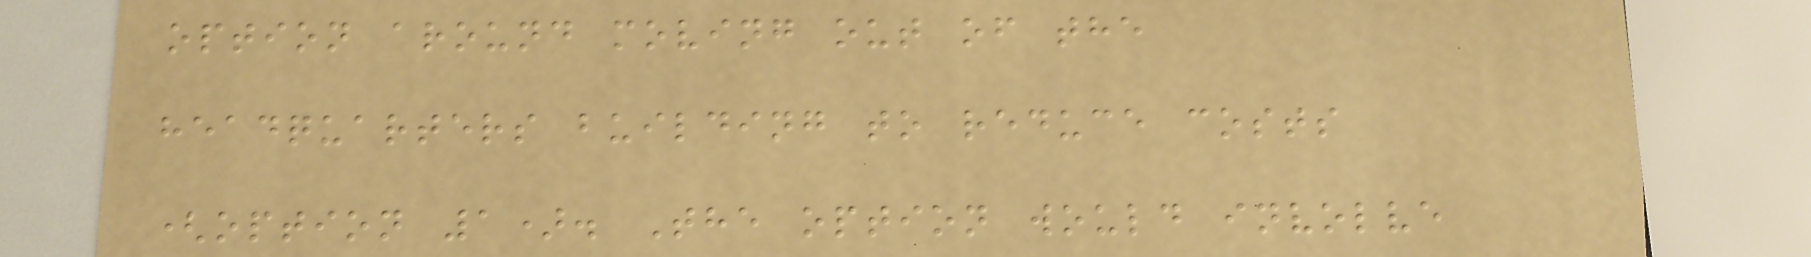option around moving out of the
headquarters building to reduce costs
(option 1). The option would involve
